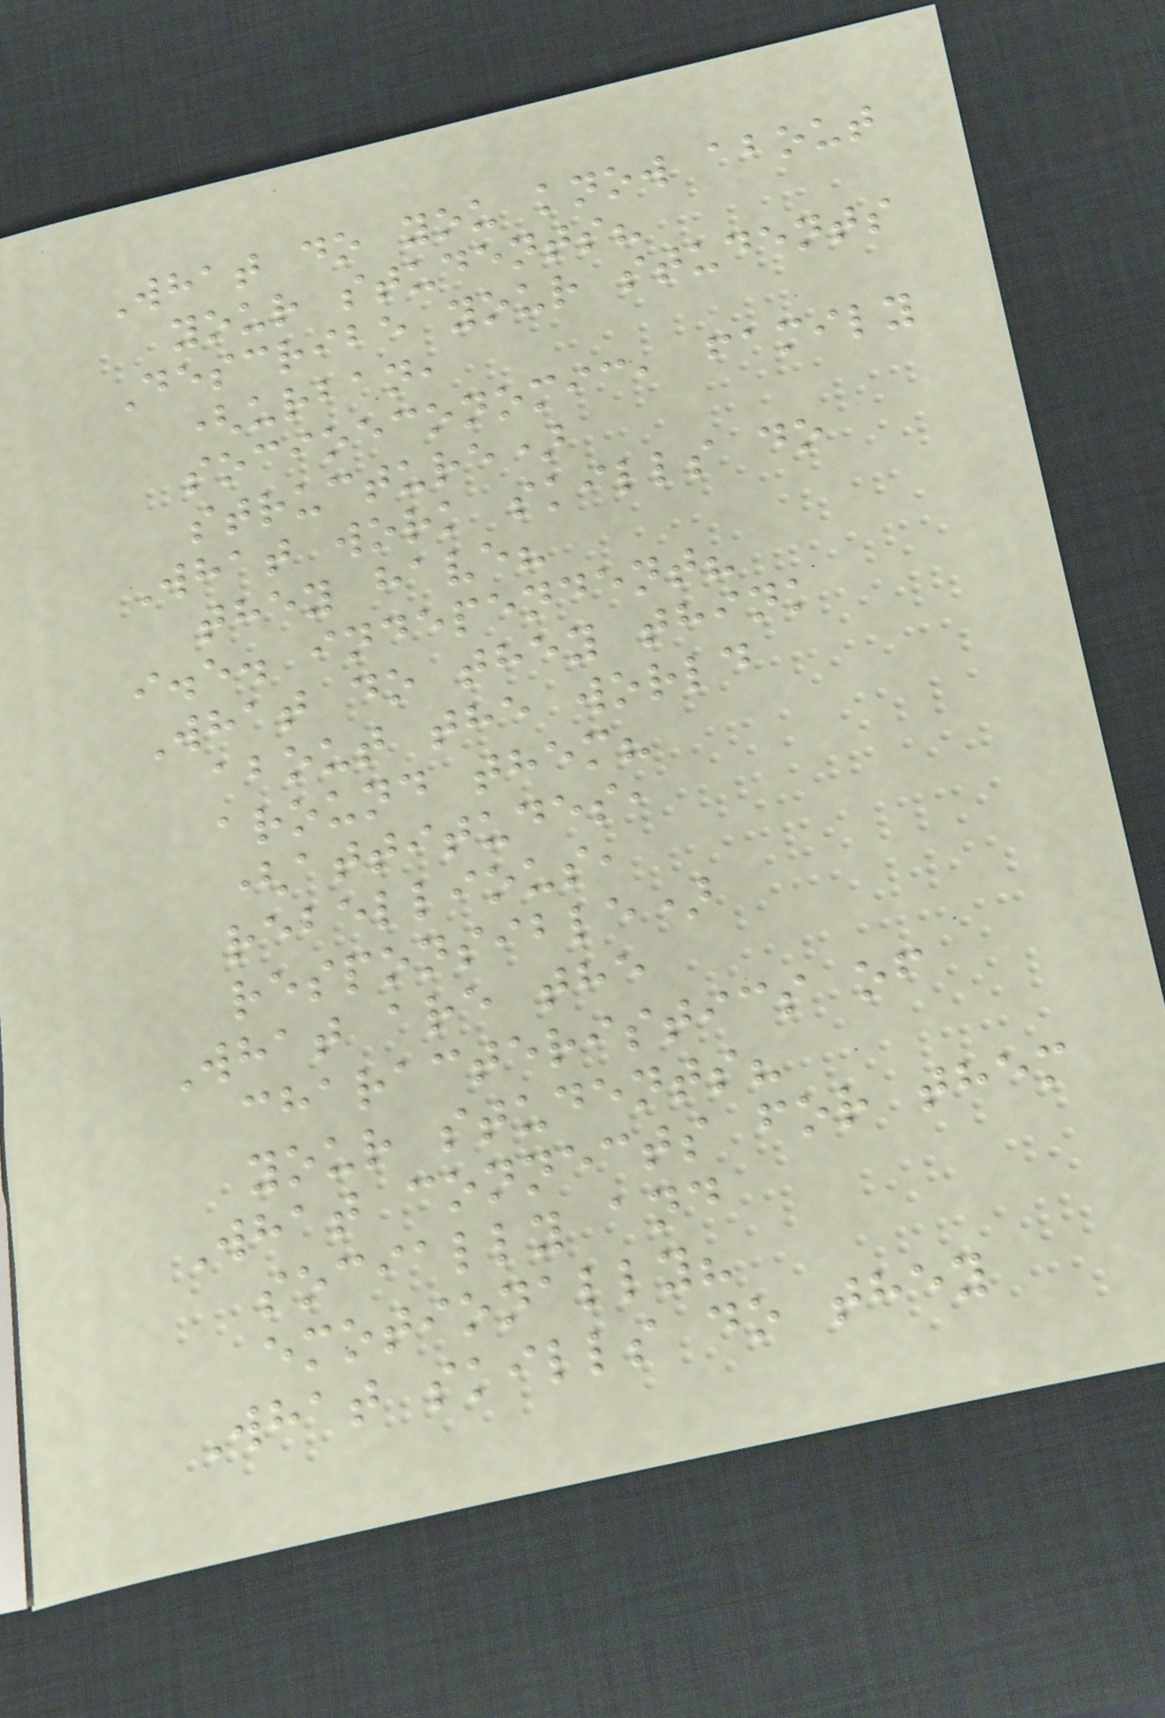What do you know about
your students?
Describe your students
(urban,
socioeconomic, family
structure)
What work skills do
they have?
i.e. independent?
What do they think
about the world
around them?
(attitudes,
rebellious,
responsible)
What are the
characteristics of
your students?
What connects for them
socially and
emotionally?
What skills do they
